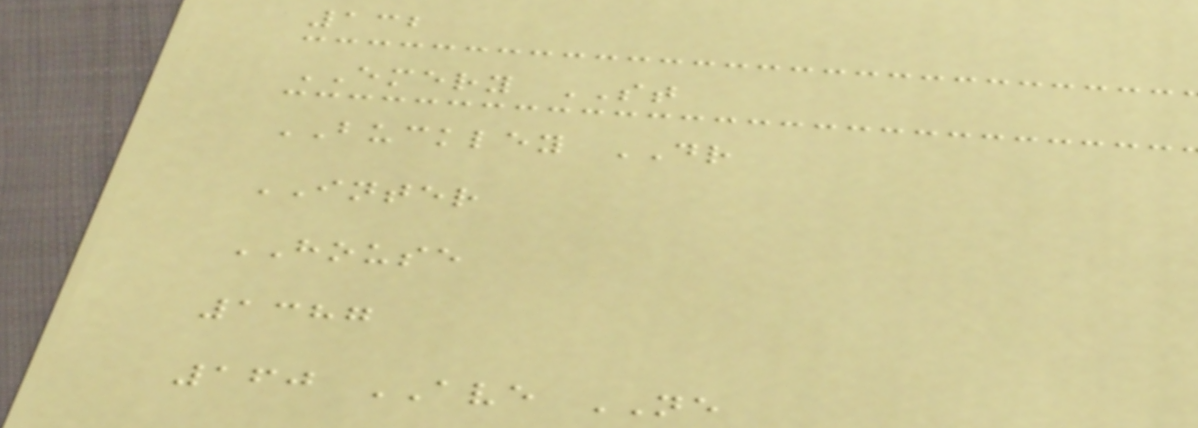132
EMERY ST
BUCKLEY DR
INTER
HOUSE
1387
160 AVE NE
